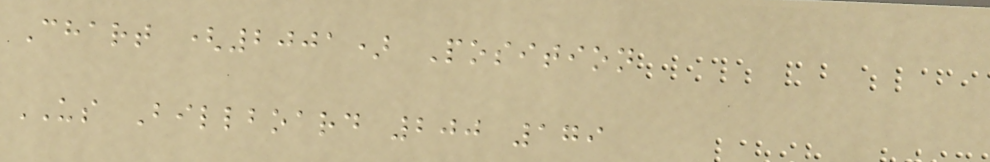Chart (2001) Position
US Billboard 200 179
